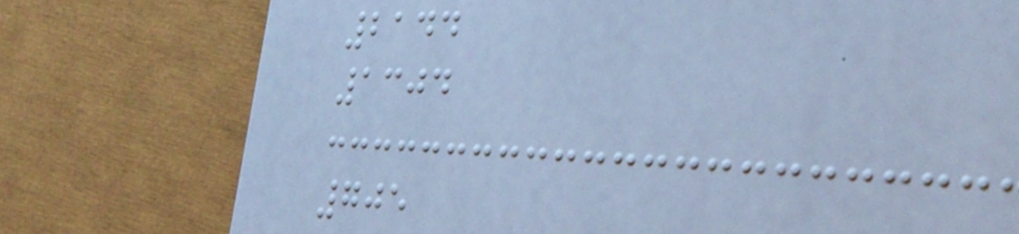2144
1304
705
